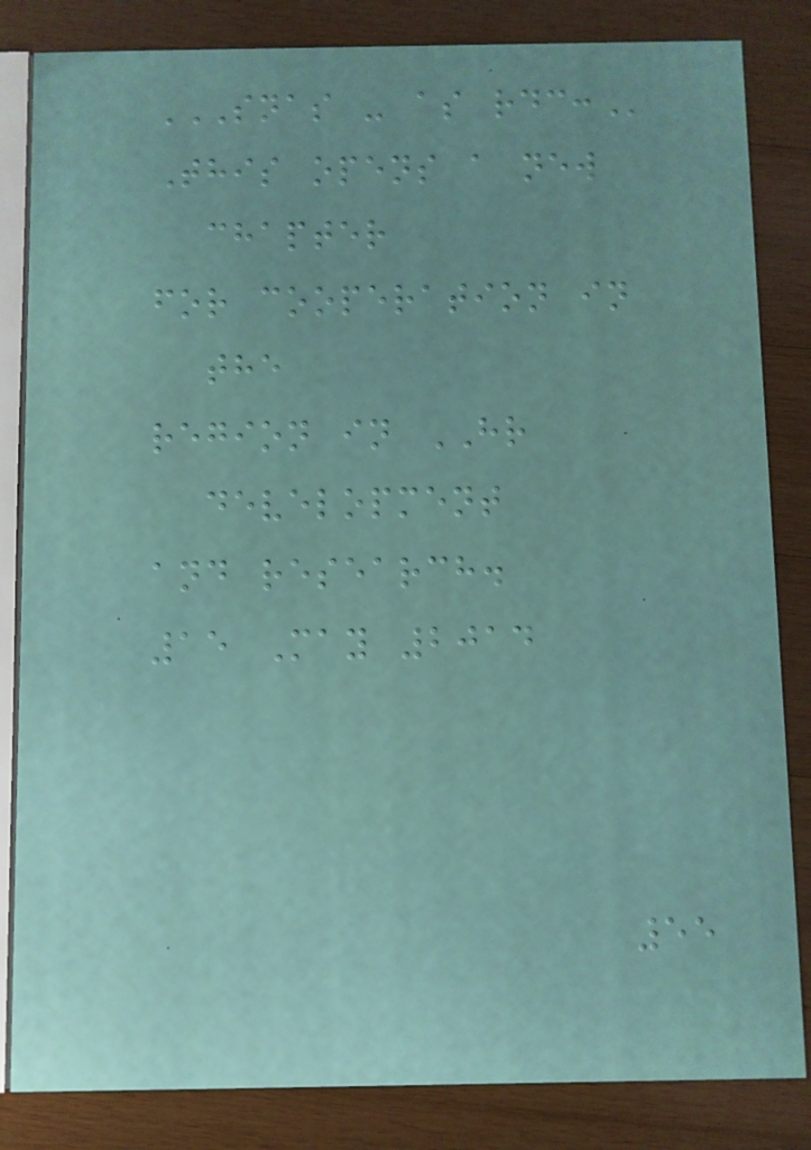SNAS - AS RDC:
This opens a new
chapter
for cooperation in
the
region in HR
development
and research.
15 May 2014
55
